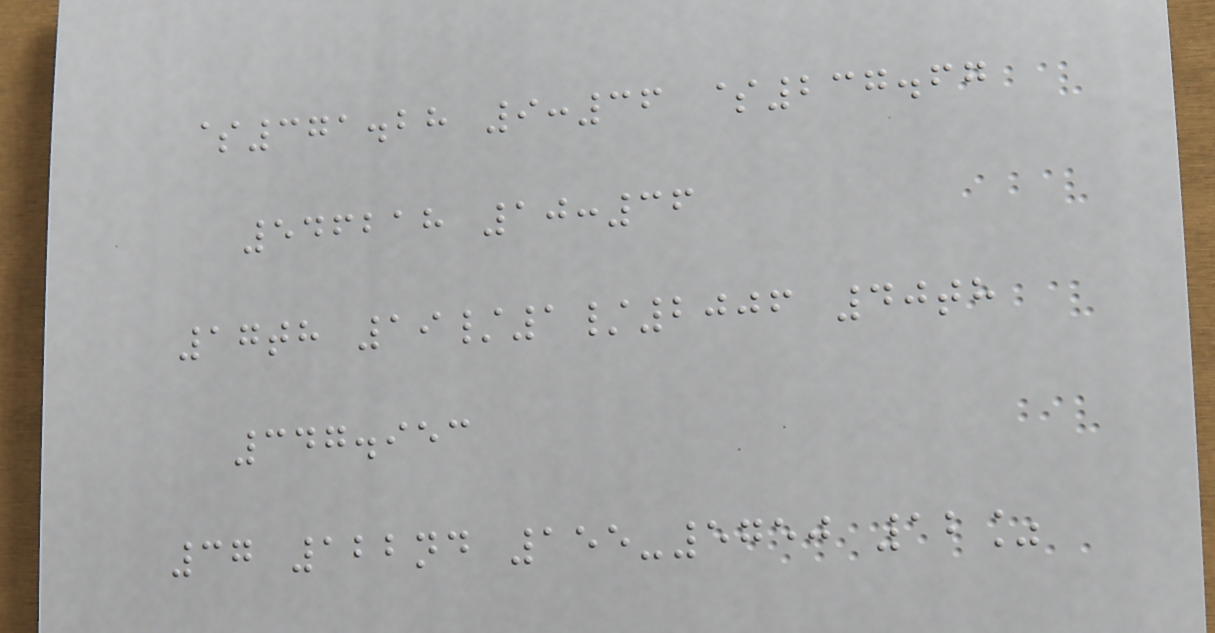$371.28 9:36 $237.67
546218 10:36
17th 19/1/2006 40th
347.953
37 122nd 155-5750 12%
